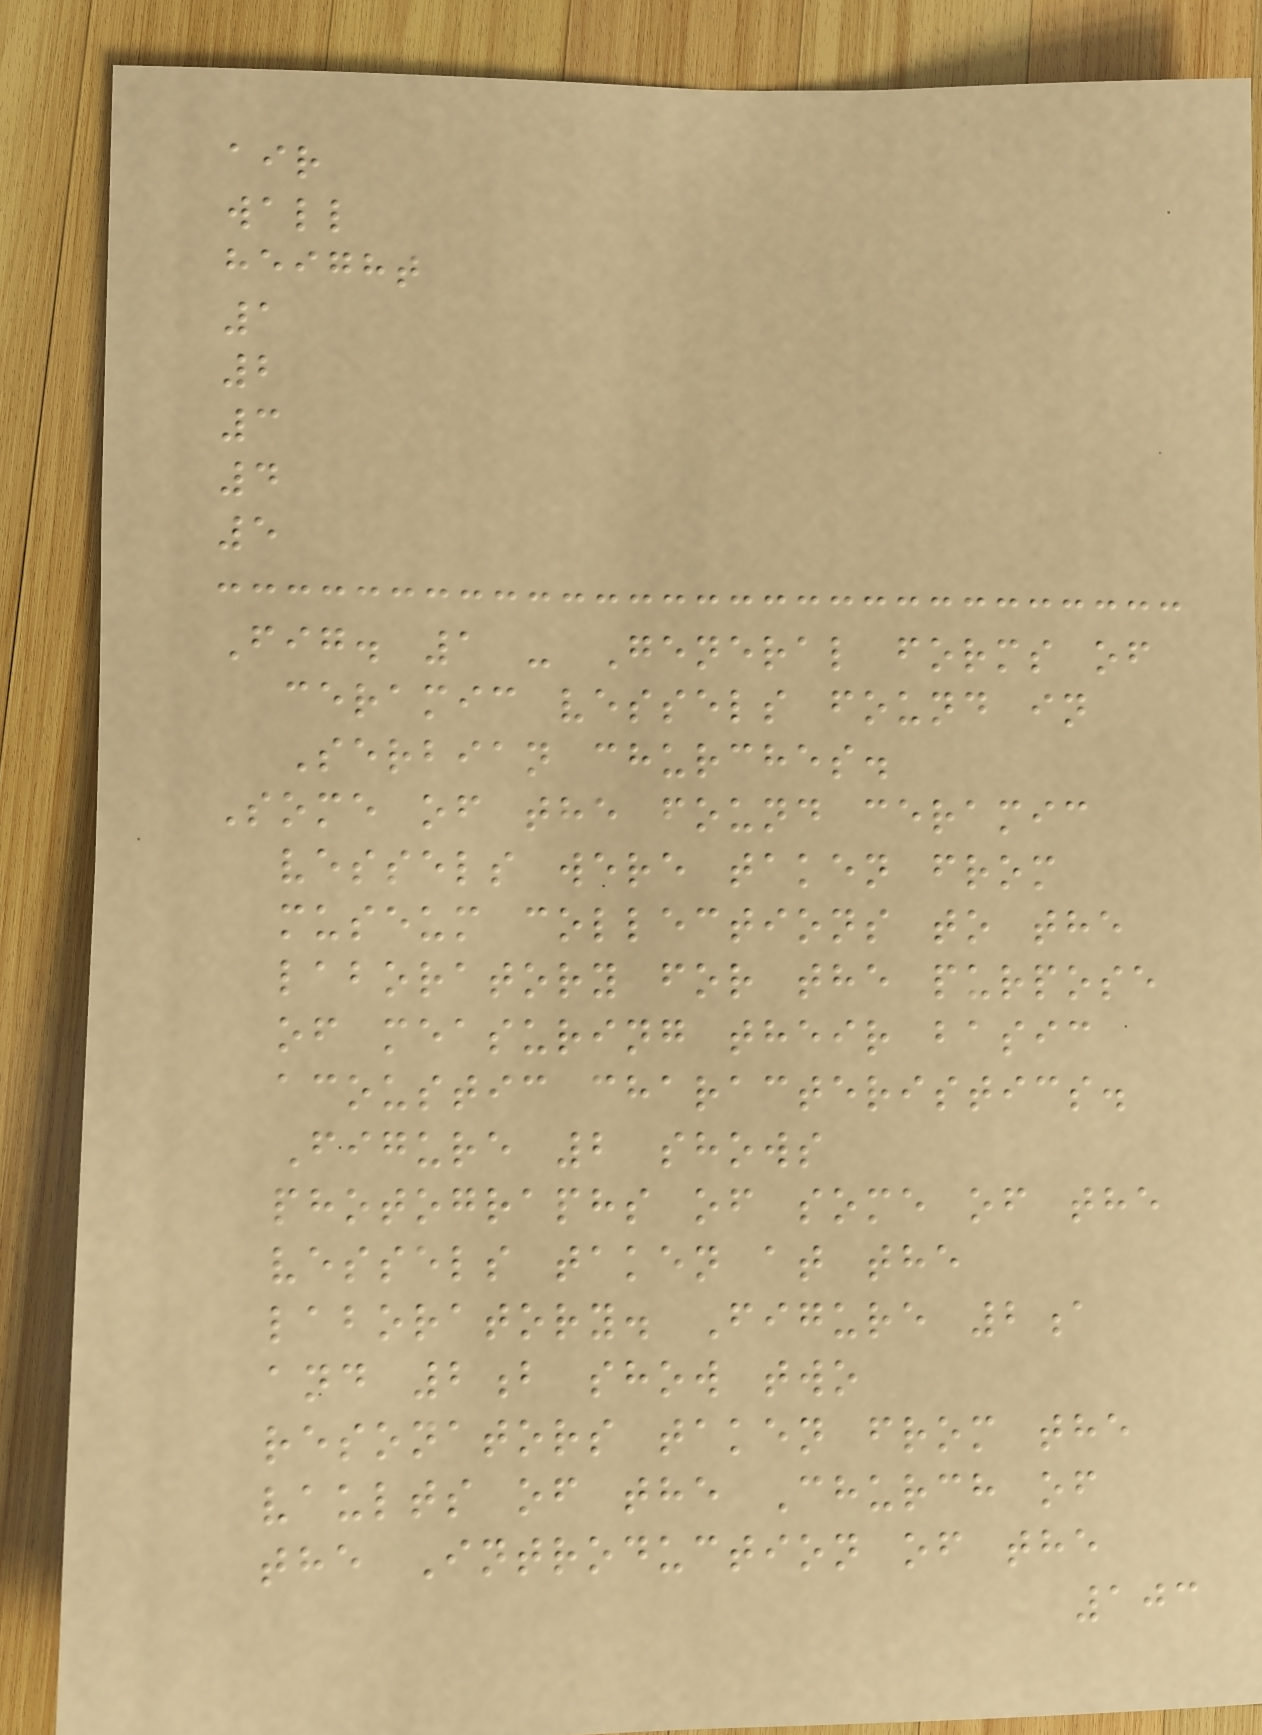air
wall
height
1
2
3
4
5
Fig. 1 - General forms of
ceramic vessels found in
Serbian churches.
Some of the found ceramic
vessels were taken from
museum collections to the
laboratory for the purpose
of measuring their basic
acoustic characteristics.
Figure 2 shows
photographs of some of the
vessels taken at the
laboratory. Figure 2a
and 2b show two
resonators taken from the
vaults of the Church of
the Introduction of the
103
